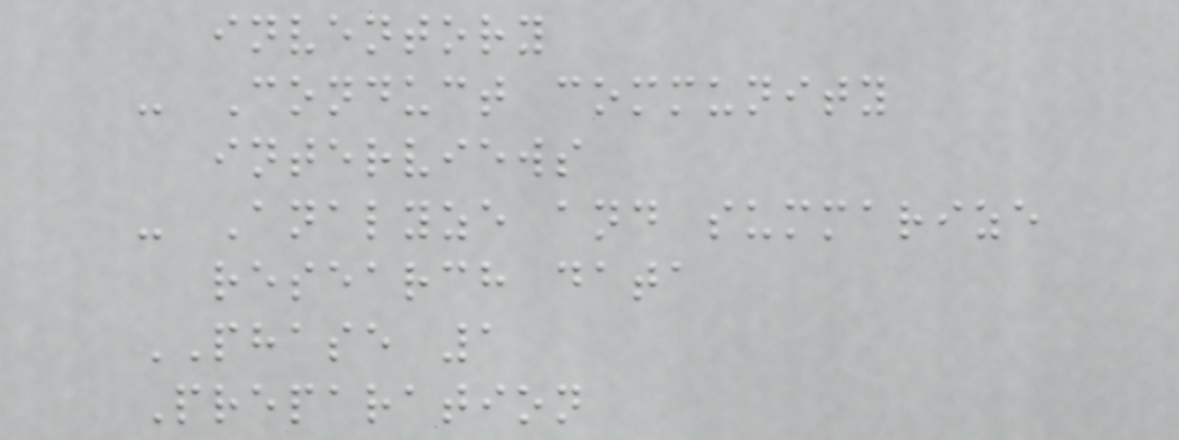inventory
- Conduct community
interviews
- Analyze and summarize
research data
PHASE 1
Preparation
